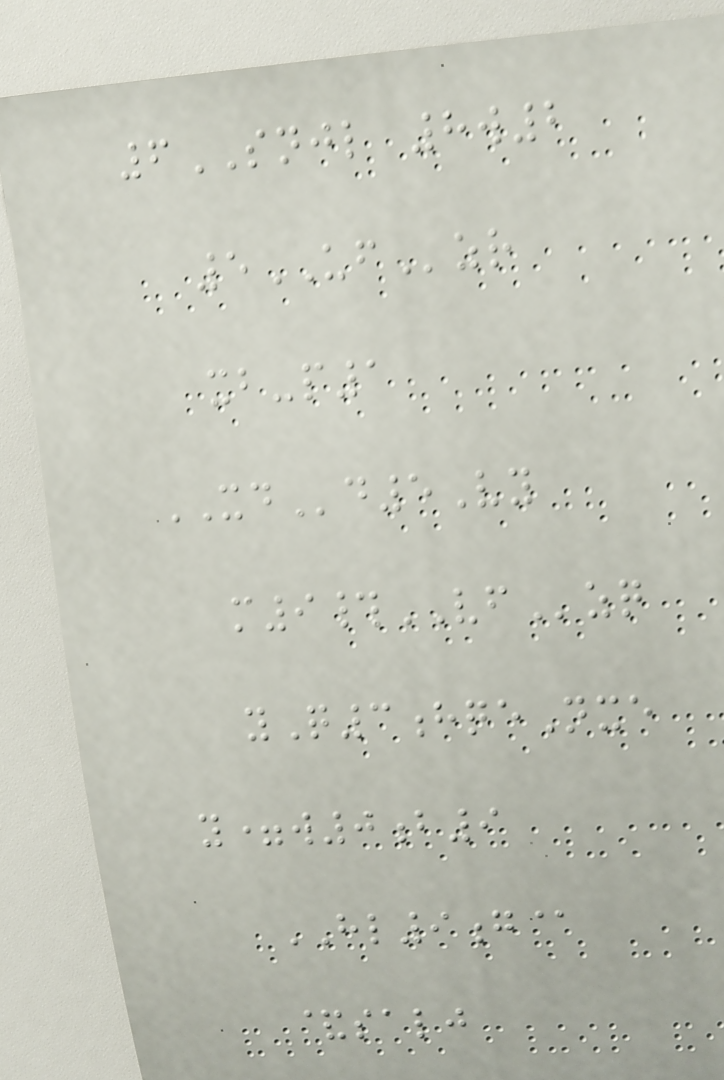6SNJL 8w2
5UFzr
xb-p1
XDd5Vy
m9#VFzq
yQ3hqeNxe
y=w0b9
HL9g@
&salj
